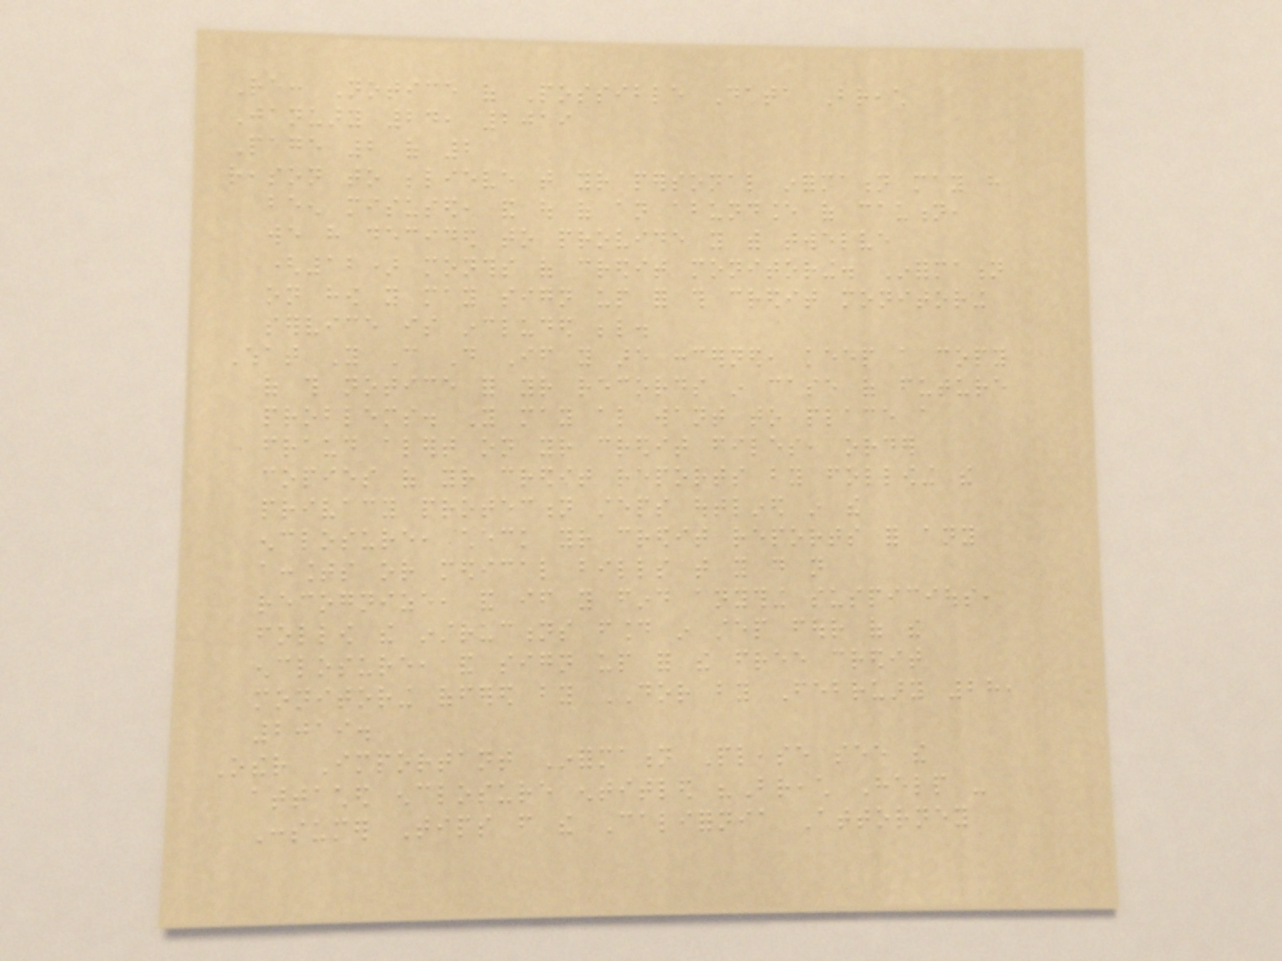Re: Notice of Possible Data Breach
January 24, 2019
Page 2 of 2
reason to believe that your personal information may have
been misused, and out of an abundance of caution,
we have decided to provide you with twelve
(12) months of credit monitoring. Information
on how you may sign up for this credit monitoring
service is included below.
What You Can Do If you are concerned, keep a copy
of this notice for your records in case of future
problems. You may also want to place a
fraud alert on your credit files, order
copies of your credit reports by following the
privacy protection steps outlined in the
enclosure, check your credit reports for any
accounts or medical bills that you do not
recognize, and if you find anything suspicious,
follow the instructions found in step four of the
enclosure, and sign up for the free credit
monitoring offered by DOR by February 28,
2019.
Other Important Information Please see the
attached enclosure entitled "Breach Help -
Consumer Tips from the California Attorney
